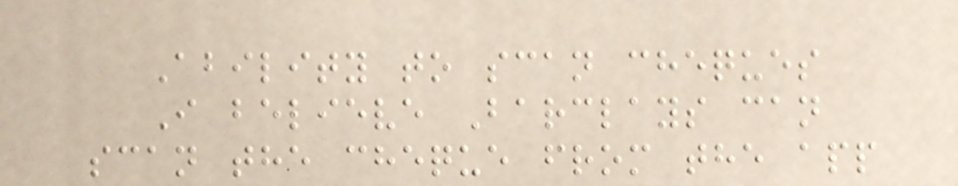Ability to scan cheques
I believe Barclays can
scan the cheque from the app
